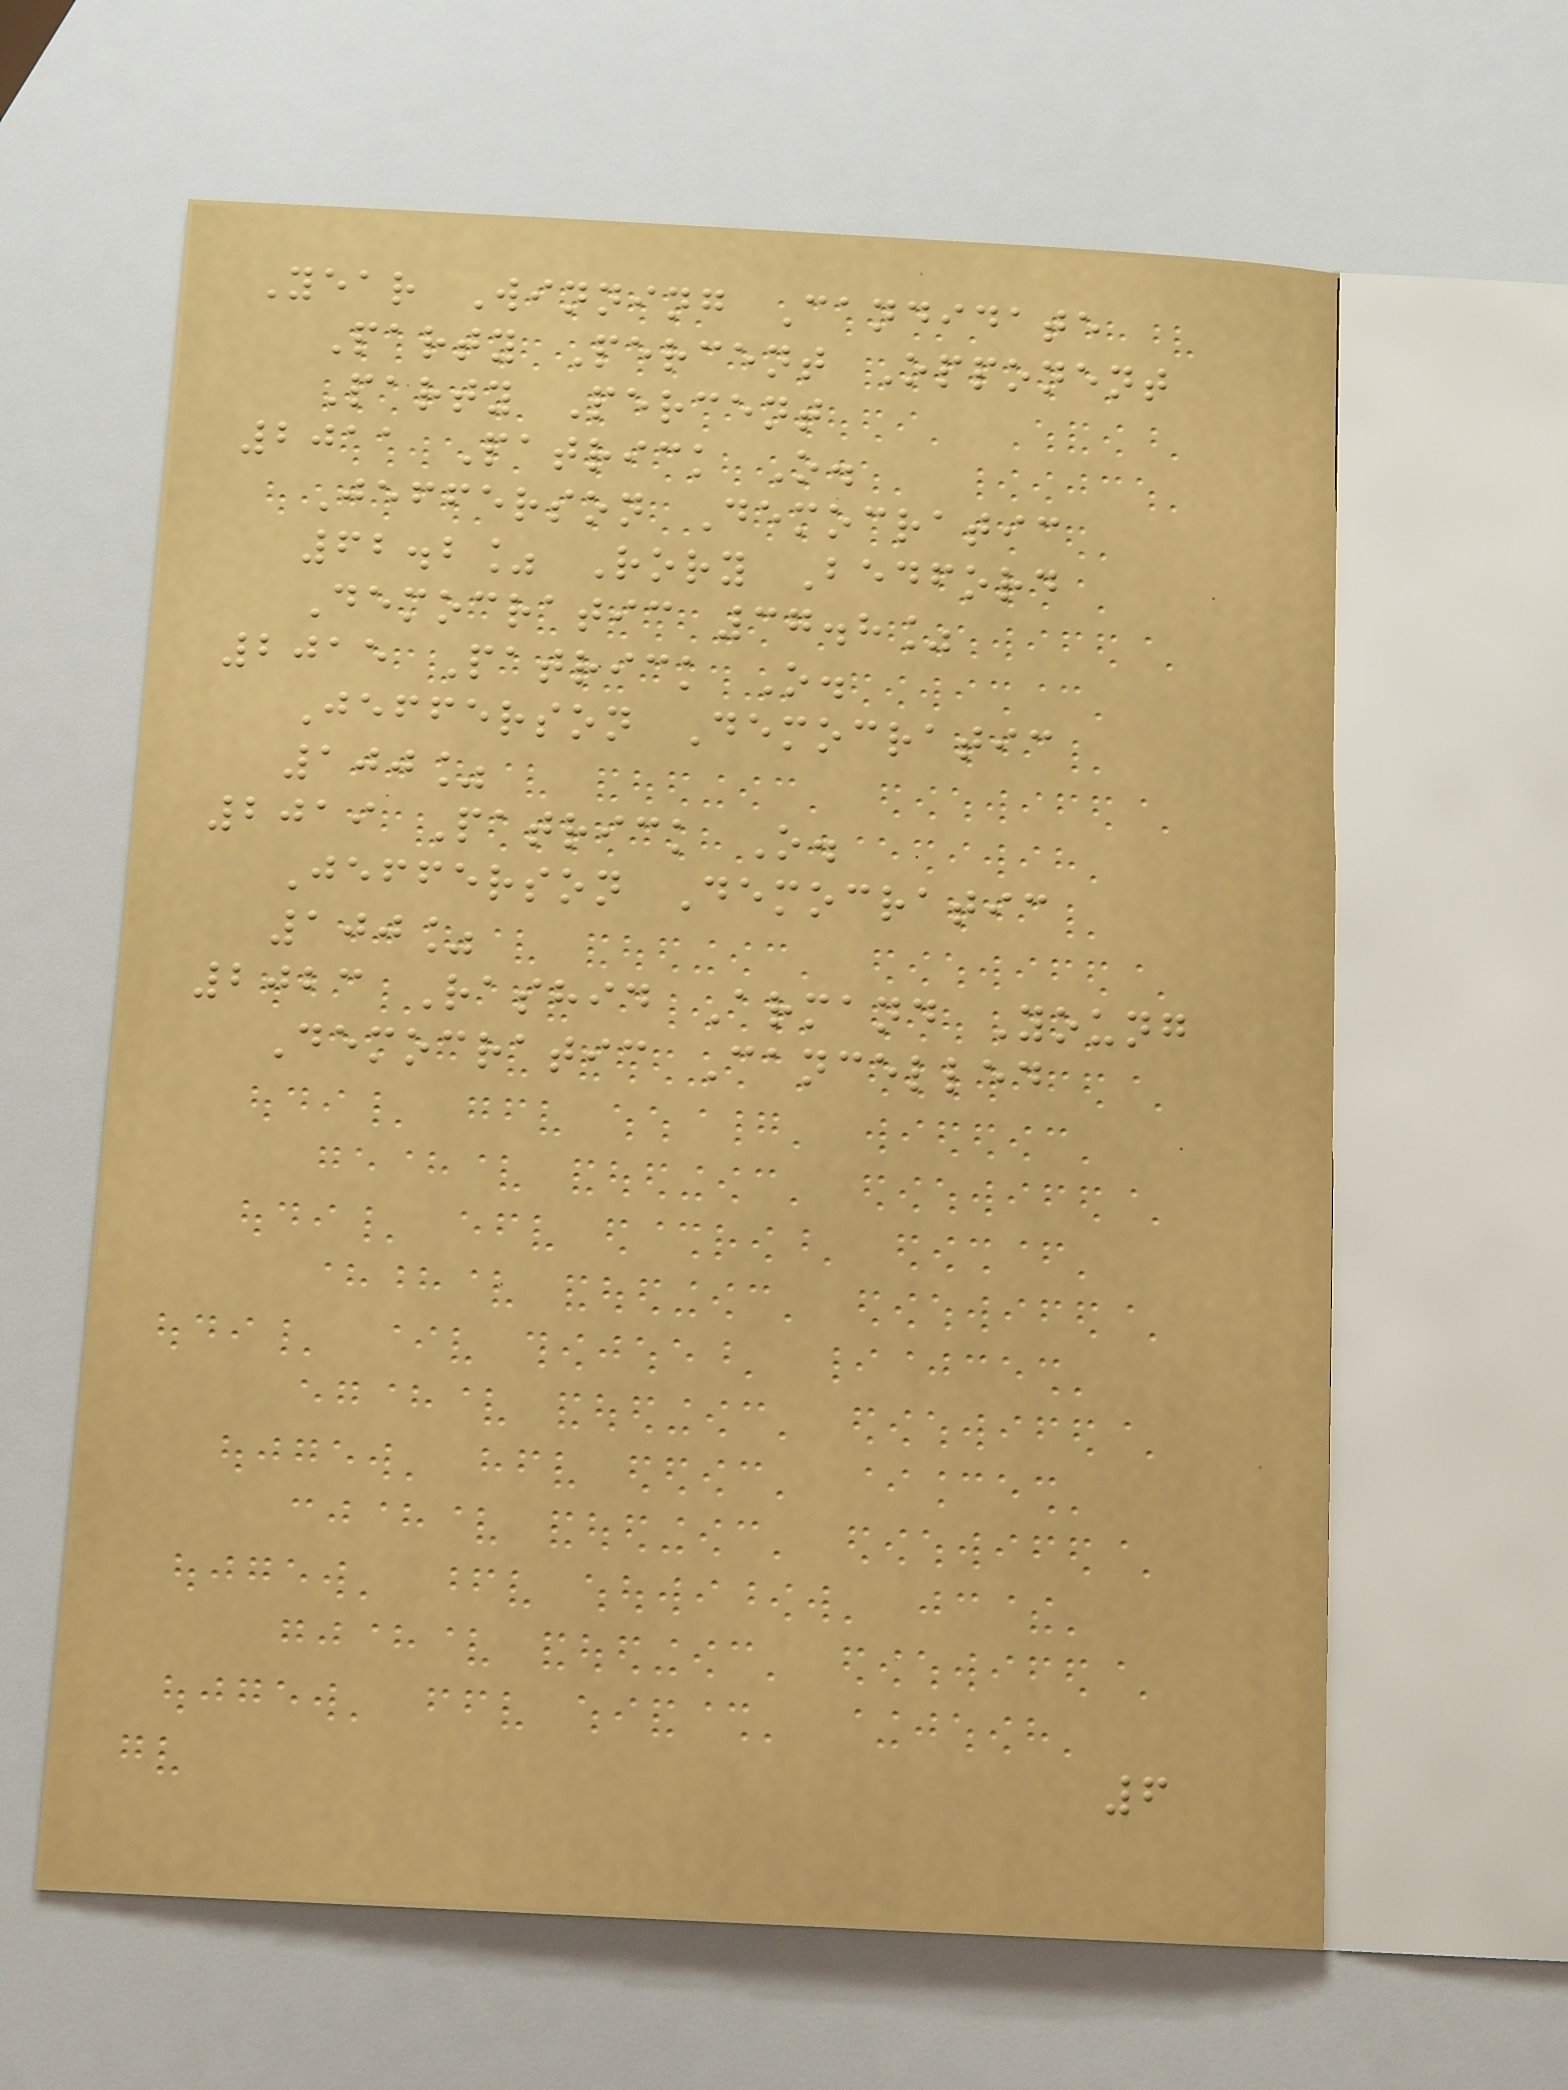Year Winning Candidate
Party Percent Opponent
Party Percent
2011 Patrick O.
Jefferson Democratic
62.2% Rory Bedford
Democratic 37.8%
2015 Patrick O.
Jefferson Democratic
100%
2019 Patrick O.
Jefferson Democratic
100%
2023 Rashid Armand Young
Democratic Cancelled
6
